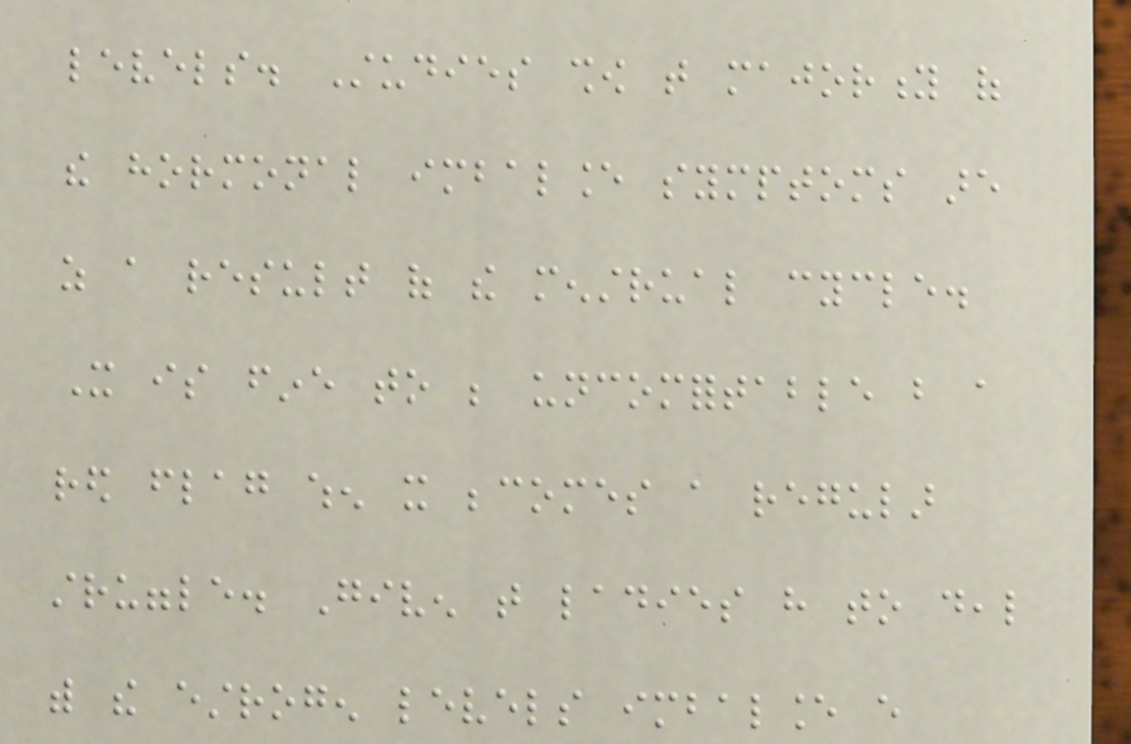levels. Studies show that majority of
the hormonal imbalance symptoms are
as a result of the menstrual cycle.
It is fine to be uncomfortable but a
red flag when it becomes a regular
struggle. Given that ladies have to deal
with the estrogen levels imbalance every
